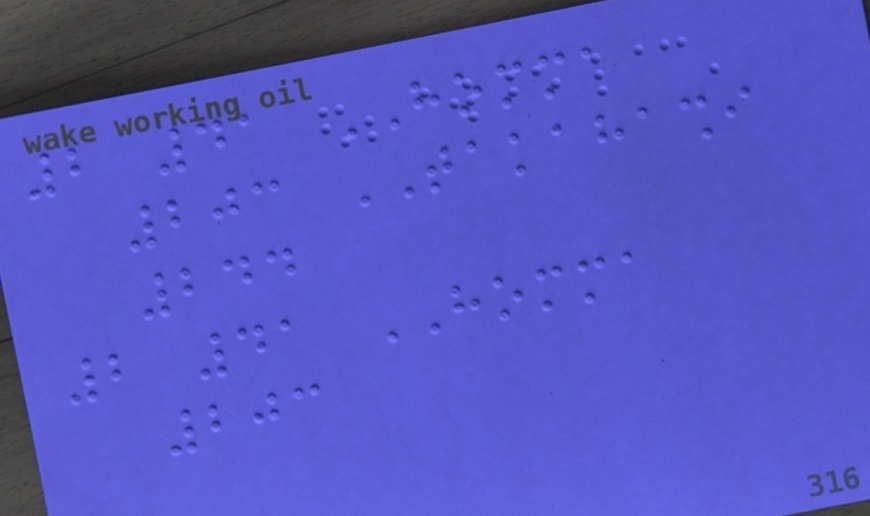2 41 HOMMA
203 TAKAHASHI
244
2 41 HOMMA
203
